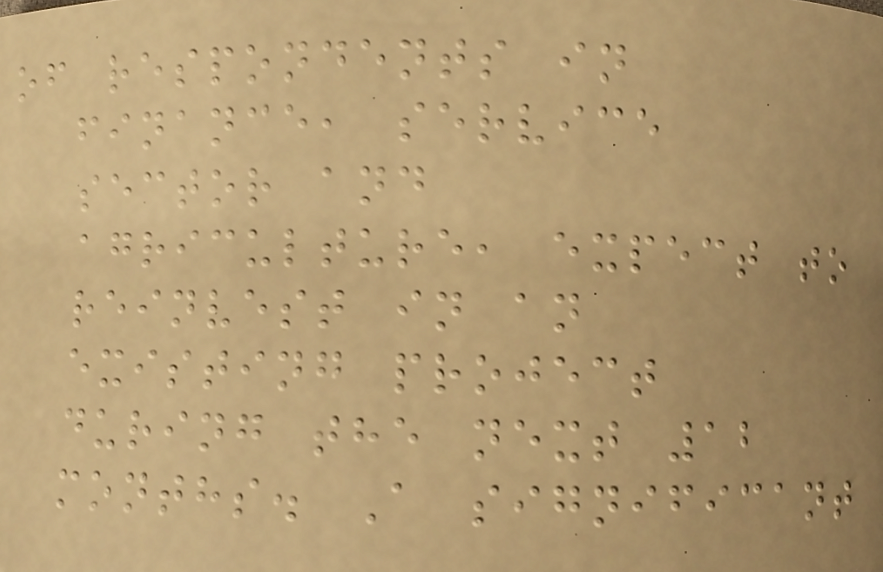of respondents in
finance, service
sector and
agriculture, expect to
reinvest in an
existing project
during the next 12
months. A significant
